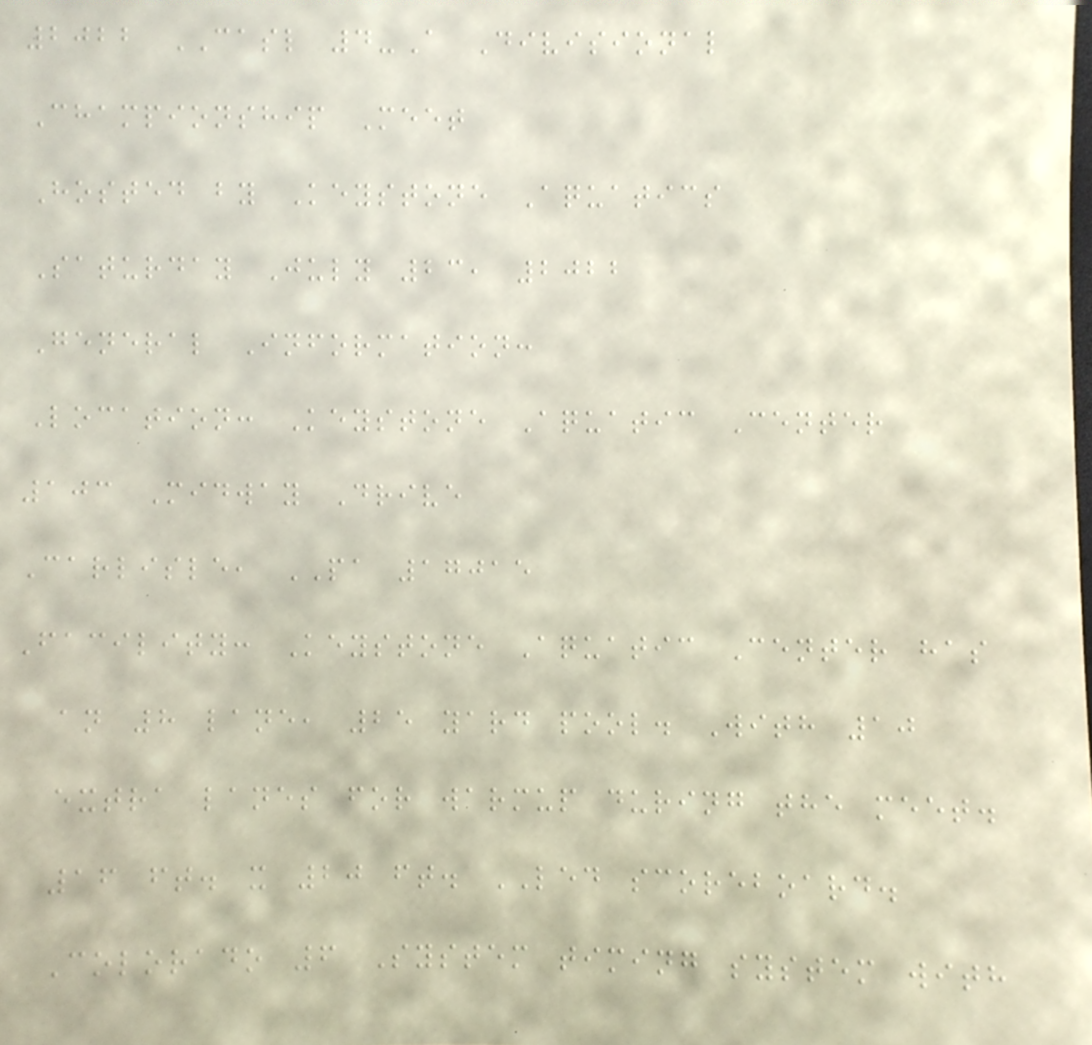2022 CASL 4-A Divisional
Championship Meet
Hosted by Keystone Aquatics
Saturday July 23, 2022
General Information:
Location: Keystone Aquatic Center
103 Midway Drive
Carlisle, PA 17015
Facility: Keystone Aquatic Center has
an 8 lane, 25 yard pool. With 10
extra lanes for warmup during the meet.
16 ft. x 20 ft. LED scoreboard.
Colorado 6 System timing system with
